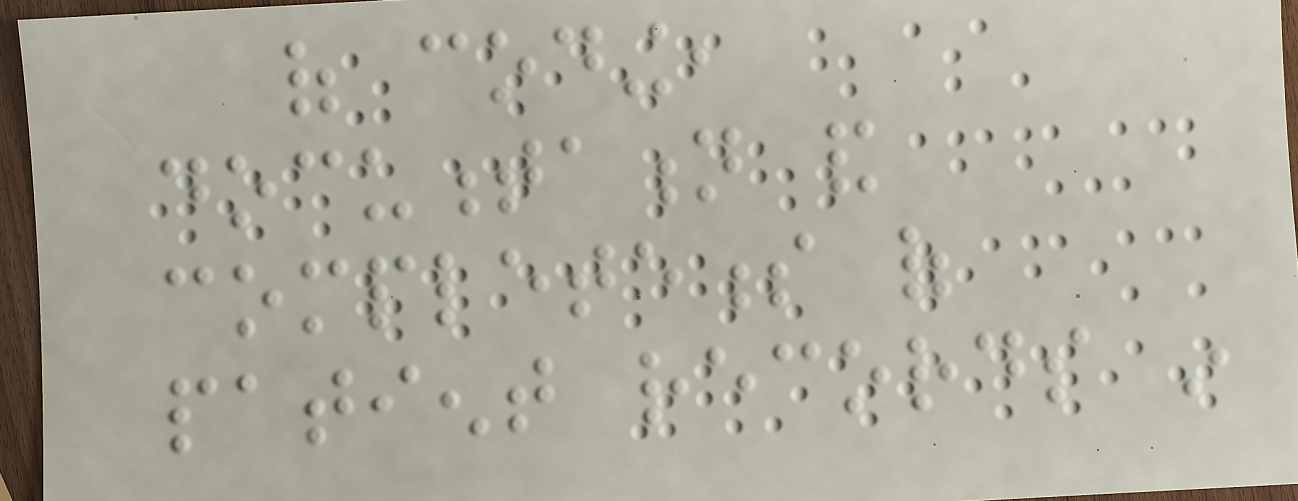of coding,
documentation and
completeness of
patient records in
